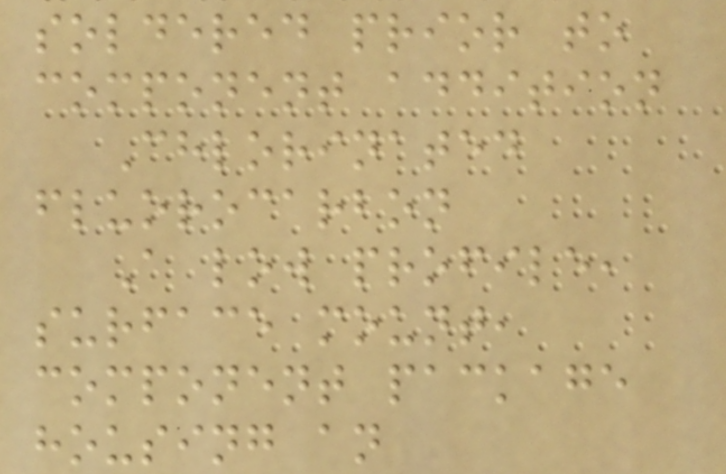soldered prior to
component addition
Chlorinated
fluorocarbon
A low profile,
surface mount,
component package
housing an
